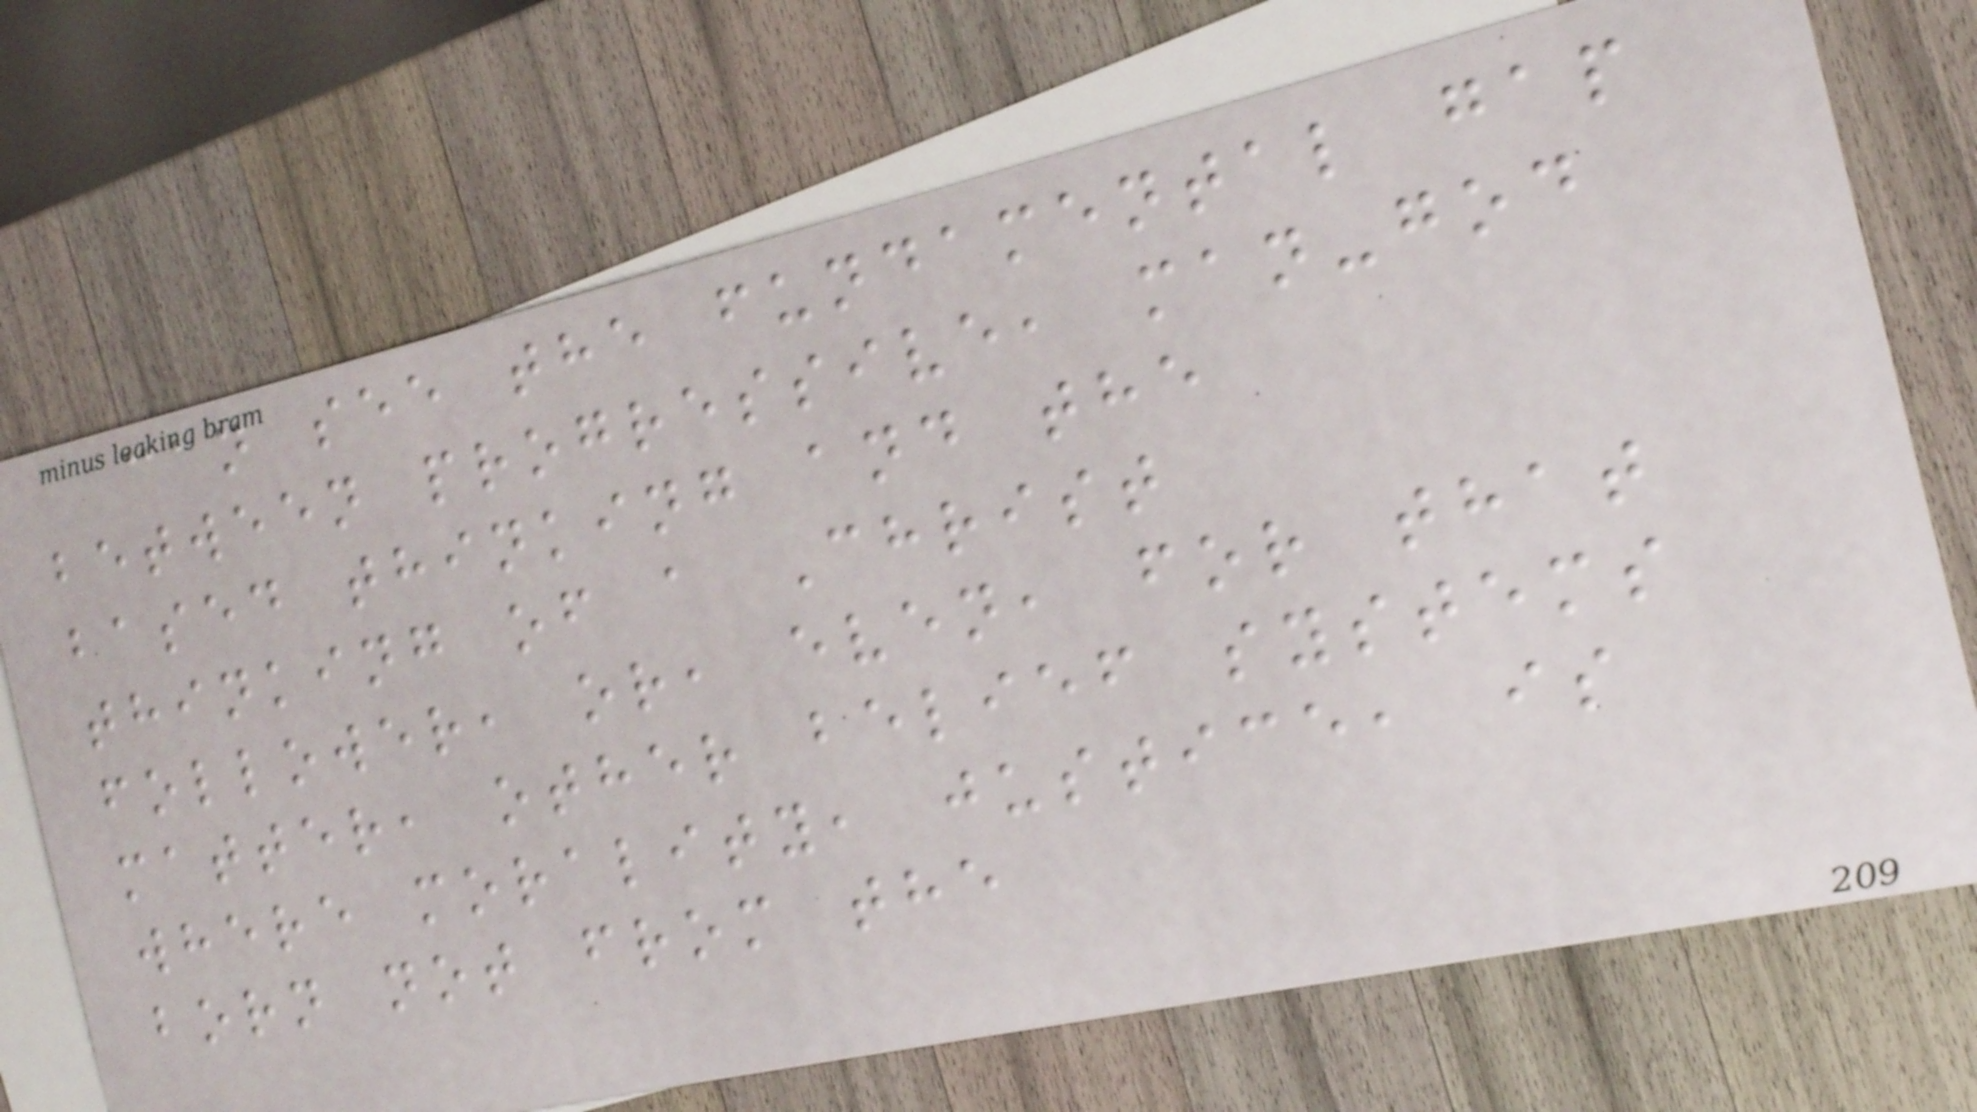can see the fundamental gap
between progressive, man-god
based thinking and the
thinking of a Christ
follower, or, even, for that
matter, other belief systems
where morality, justice, is
born not from the
